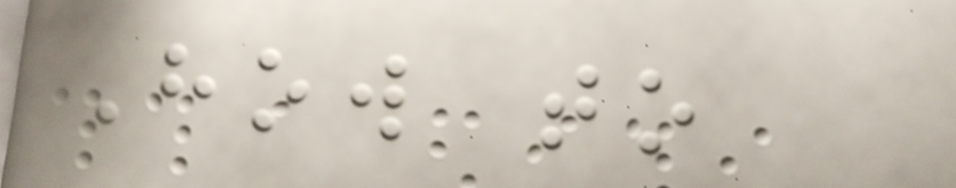How to
